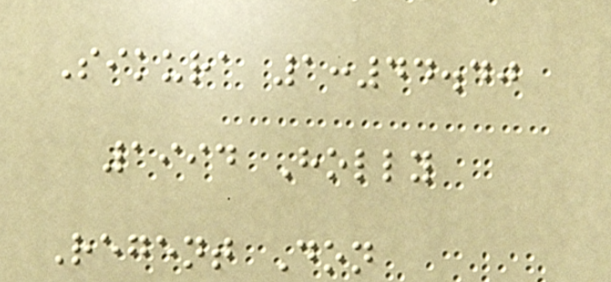Sikura 1:44.40
1994 Holly
Regent Don
